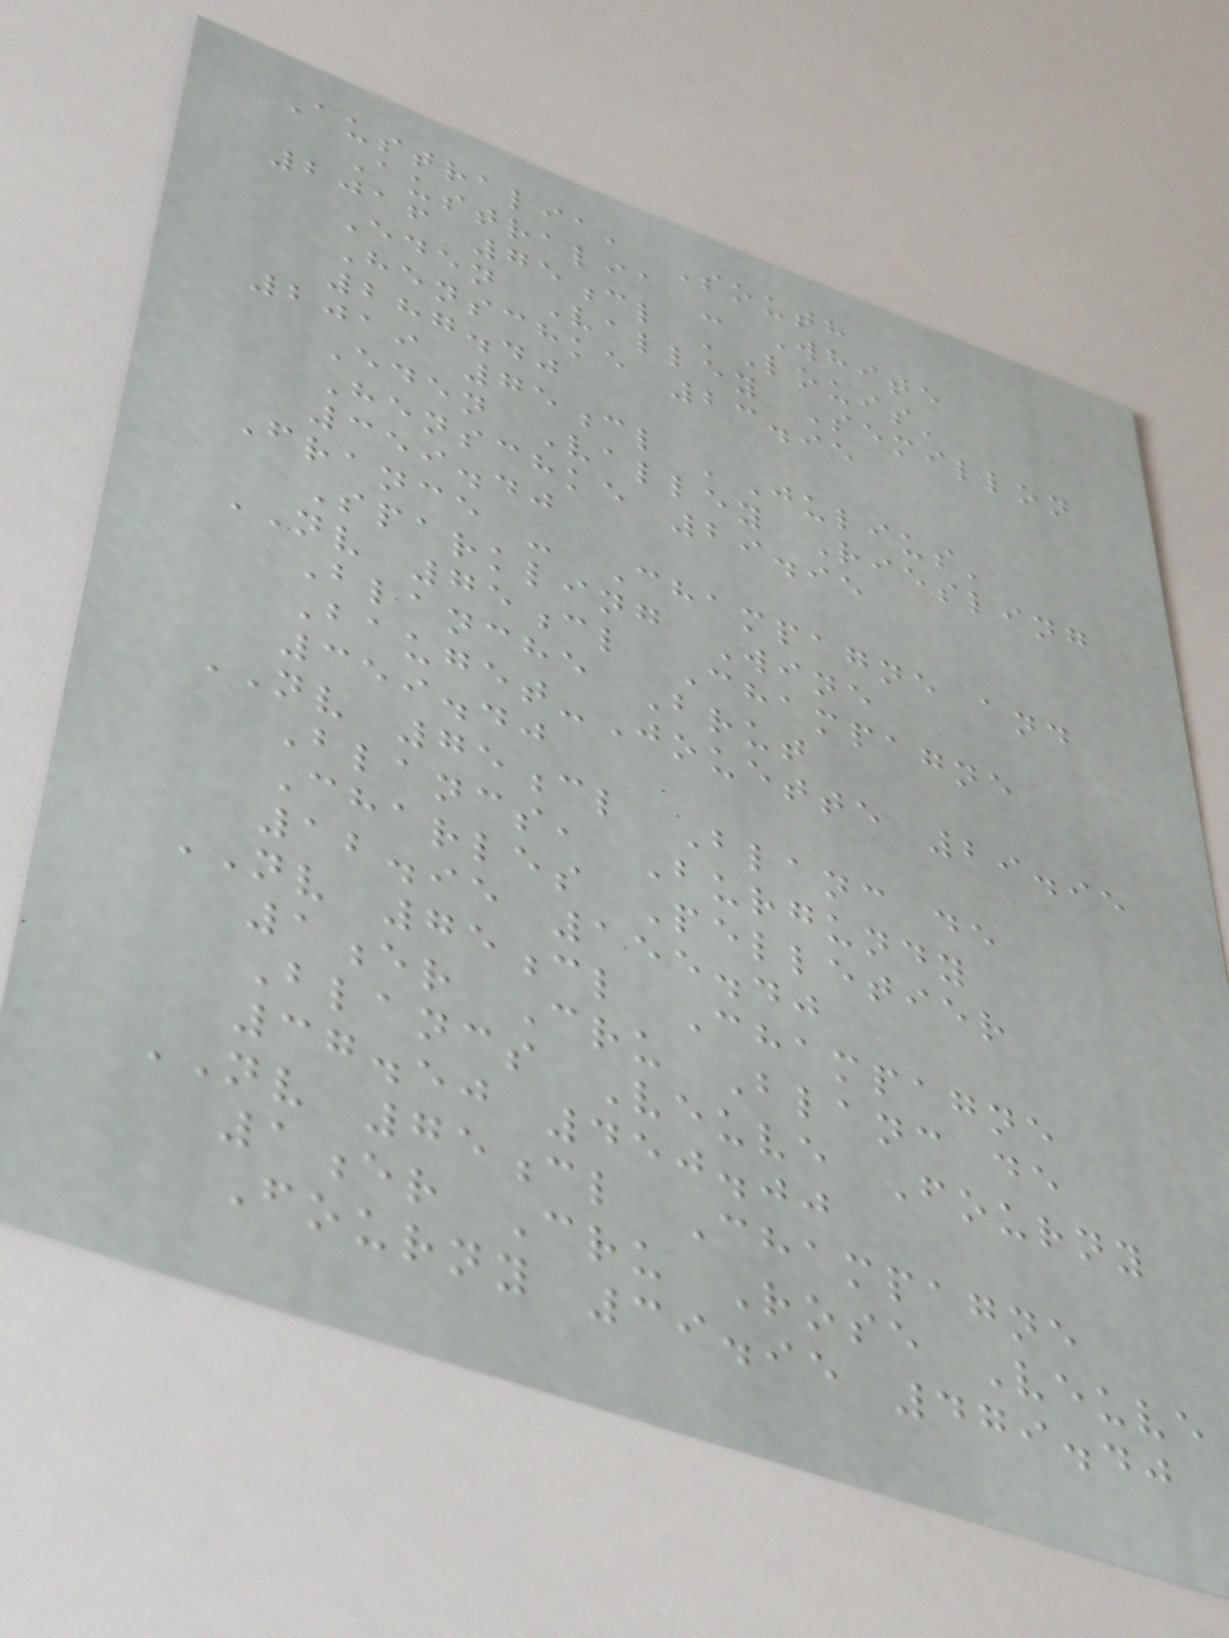Australia, South
Australia - White
2016 75cl 'Louis'
Eden Valley Semillon
Henschke 23.95
287.40
2019 75cl 'Julius'
Eden Valley Riesling
Henschke 29.95
359.40
France - Champagne and
Sparkling Wine
NV 75cl Champagne
Blanche Brut
Bauget-Jouette 29.95
359.40
NV 75cl Blanc de
Blancs, Burgundy
Charles Pelletier
12.95 155.40
NV 75cl Champagne
1er Cru Blanc de
Blancs Veuve Fourny
37.50 450.00
NV 75cl Champagne
1er Cru Rose Veuve
Fourny 39.95 479.40
